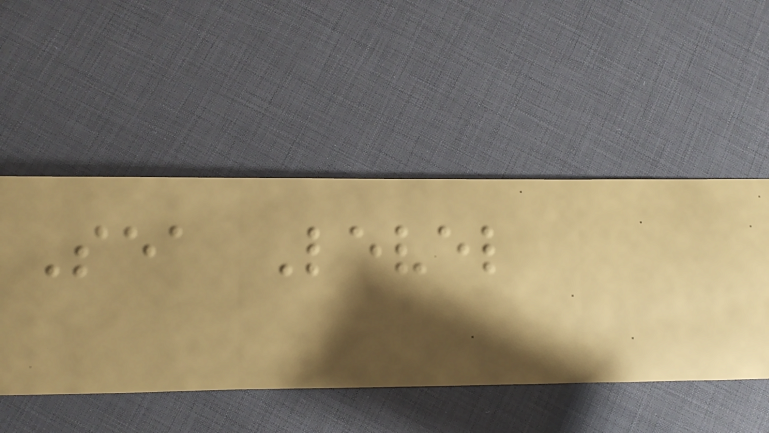Sea Level
